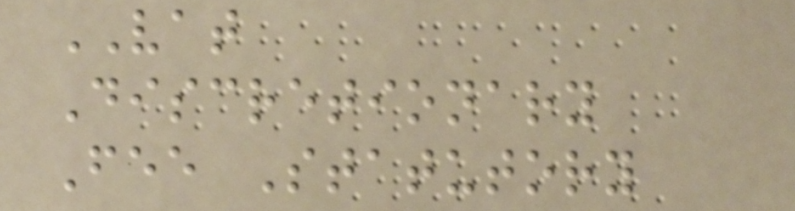VAT
Discretionary
Fee Statutory
